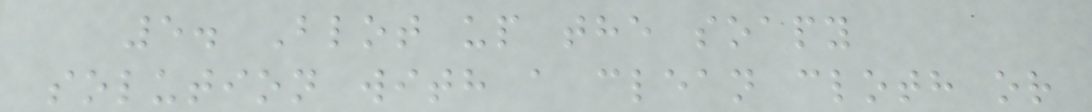5. Blot up the soapy
solution with a clean cloth or
